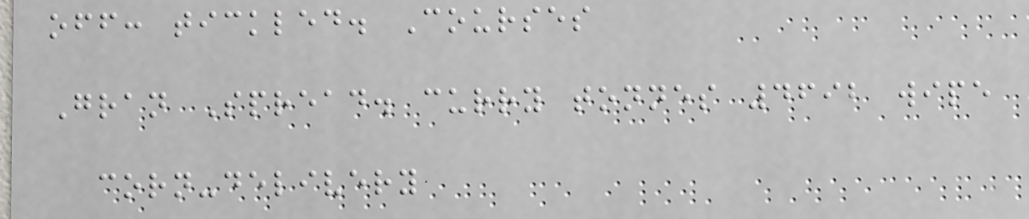off: tickled. Courses
Gran Spread. curry tonnes 4692 wipe
corn-delivery
